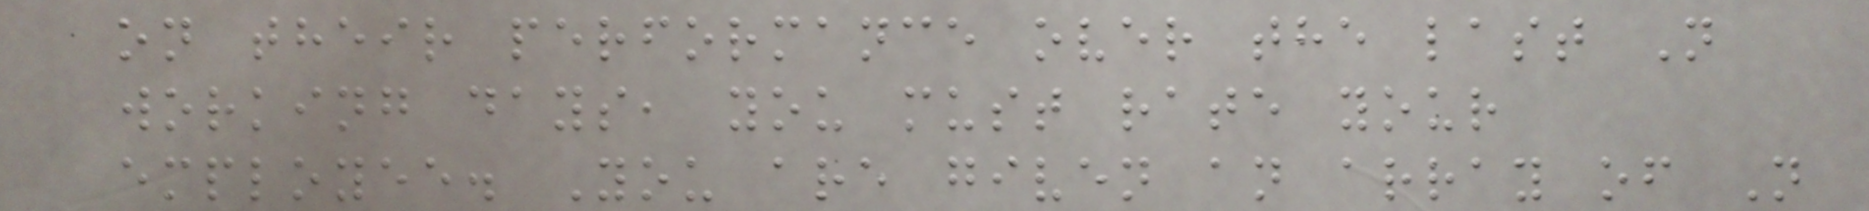on their performance over the last N
working days, you must rate your
employee. You are given an array of N
